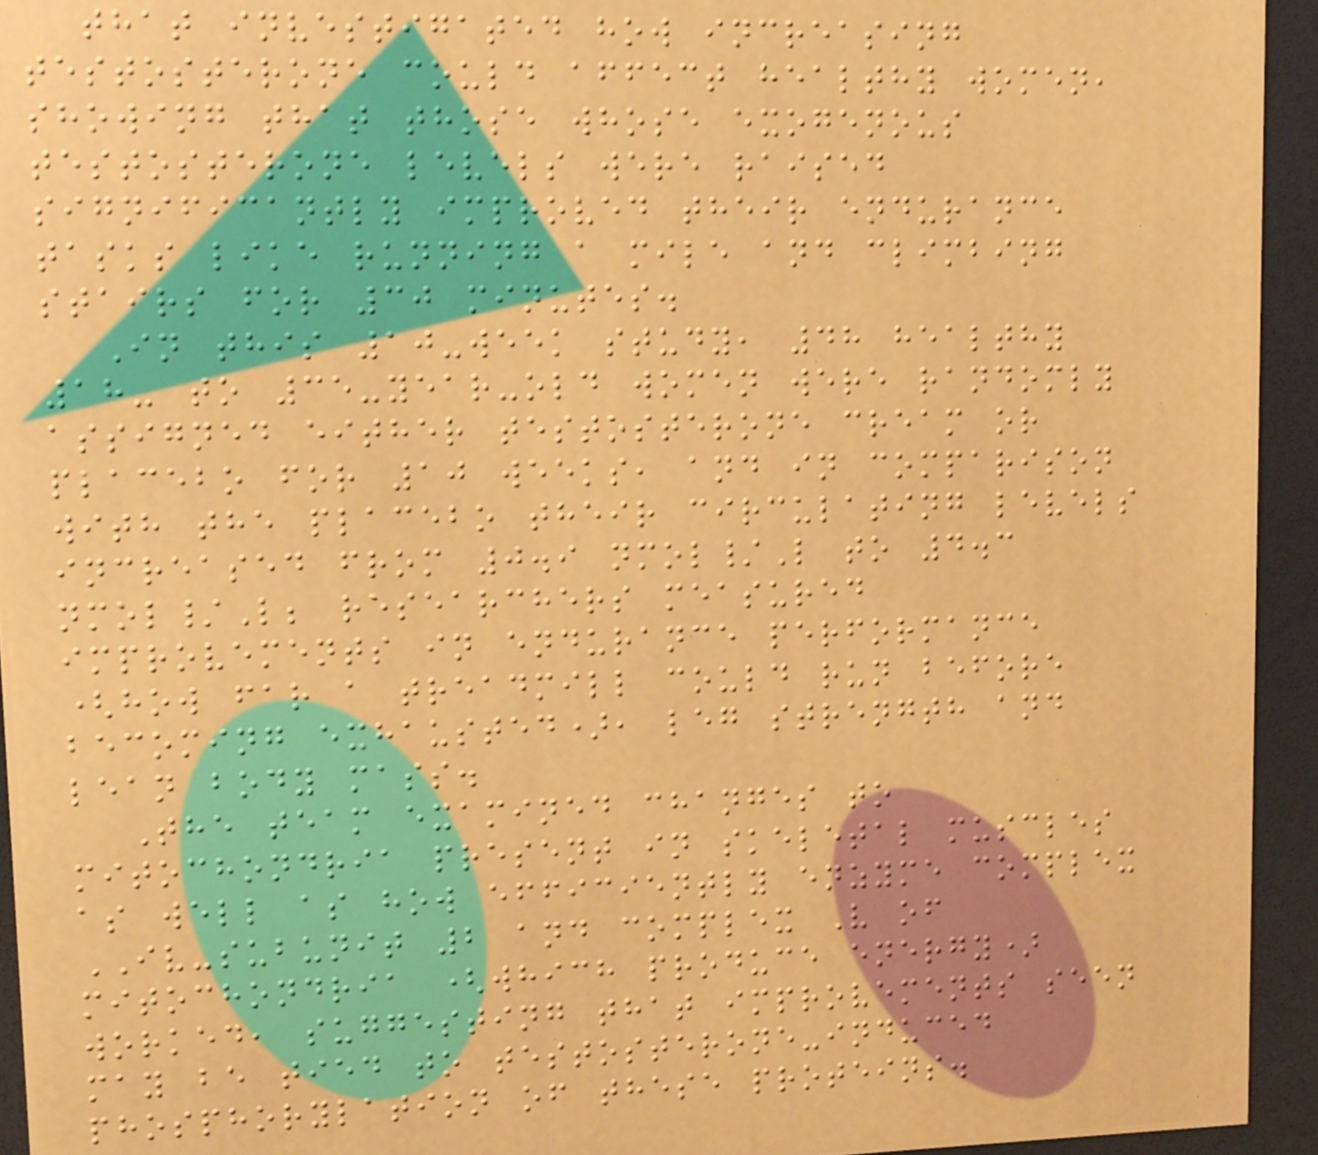that investigated how increasing
testosterone could affect healthy women,
showing that those whose exogenous
testosterone levels were raised
significantly improved their endurance
tasks like running a mile and climbing
stairs for 30 minutes.
In this 10-week study, 48 healthy
18- to 35-year-old women were randomly
assigned either testosterone cream or
placebo for 10 weeks, and in comparison
with the placebo their circulating levels
increased from 0.9 nmol/L to 4.3
nmol/L; researchers measured
improvements in endurance performance
(how far a treadmill could run before
becoming exhausted), leg strength and
lean body mass.
The team examined changes to
mitochondria present in skeletal muscles
as well as how efficiently enzyme complex
IV-subunit 2 and complex V of
mitochondria (which produce energy)
worked, suggesting that improvements seen
may be tied to testosterone-induced
phosphorylation of these proteins.
